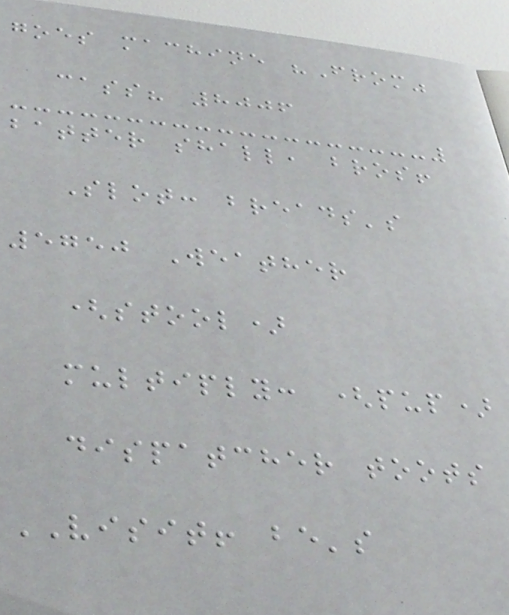goes machine "From"
cass? 8006
batter shall, bros!
Slot: breads's
5750 Weather
(stool)
multiply: (pup)
dispatcher toots
VISIT! be's
